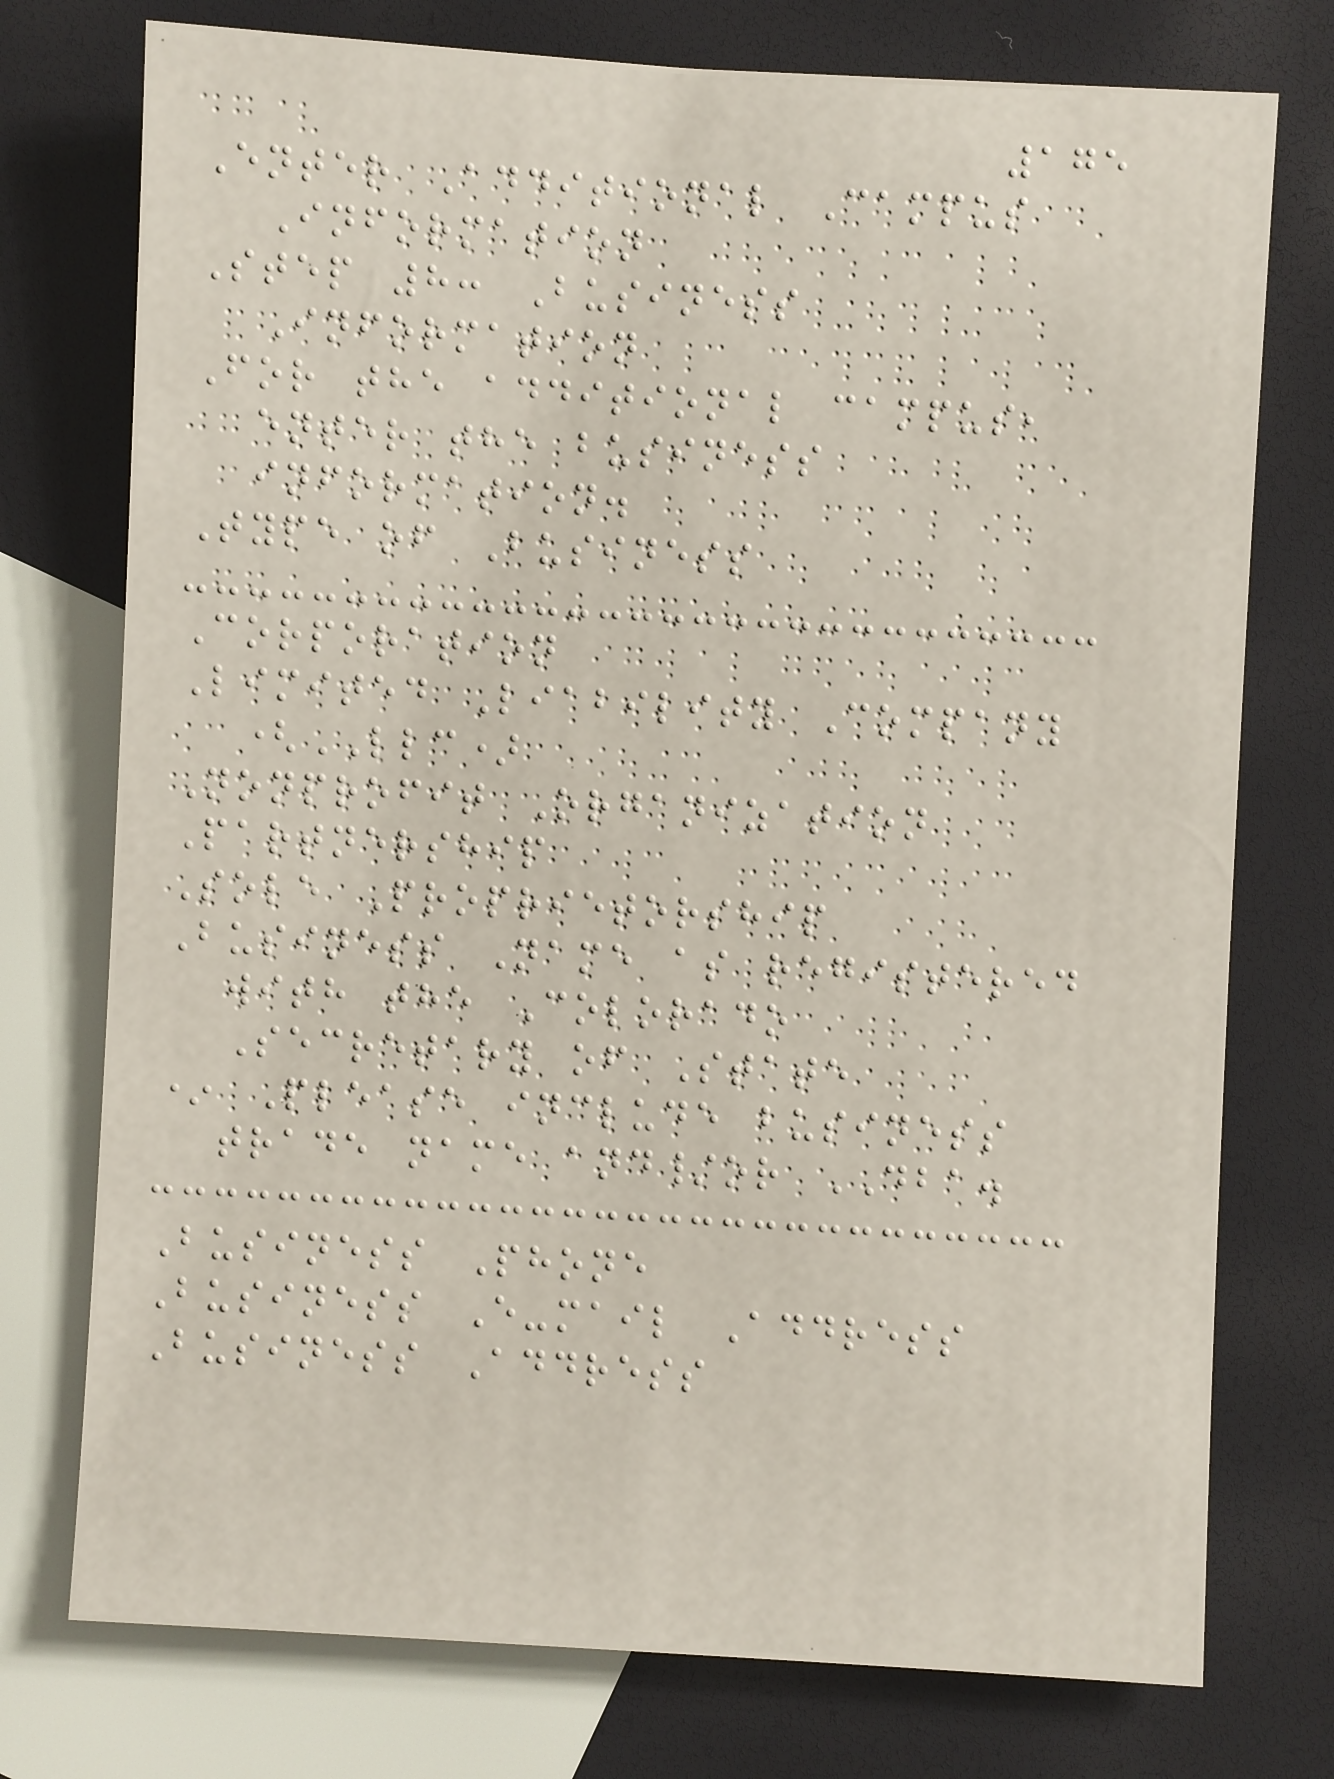175
Enter Additional Campus
Information
Step 8: Business
Information
For the additional campus,
enter the business
information.
Type of Business
Corporation
Limited Liability Company
(LLC)
Nonprofit Organization
Partnership
Sole Proprietorship
Business Name as registered
with the Colorado
Secretary of State
* Please include business
trade name and/or DBA.
Business Phone
Business E-mail Address
Business Address
